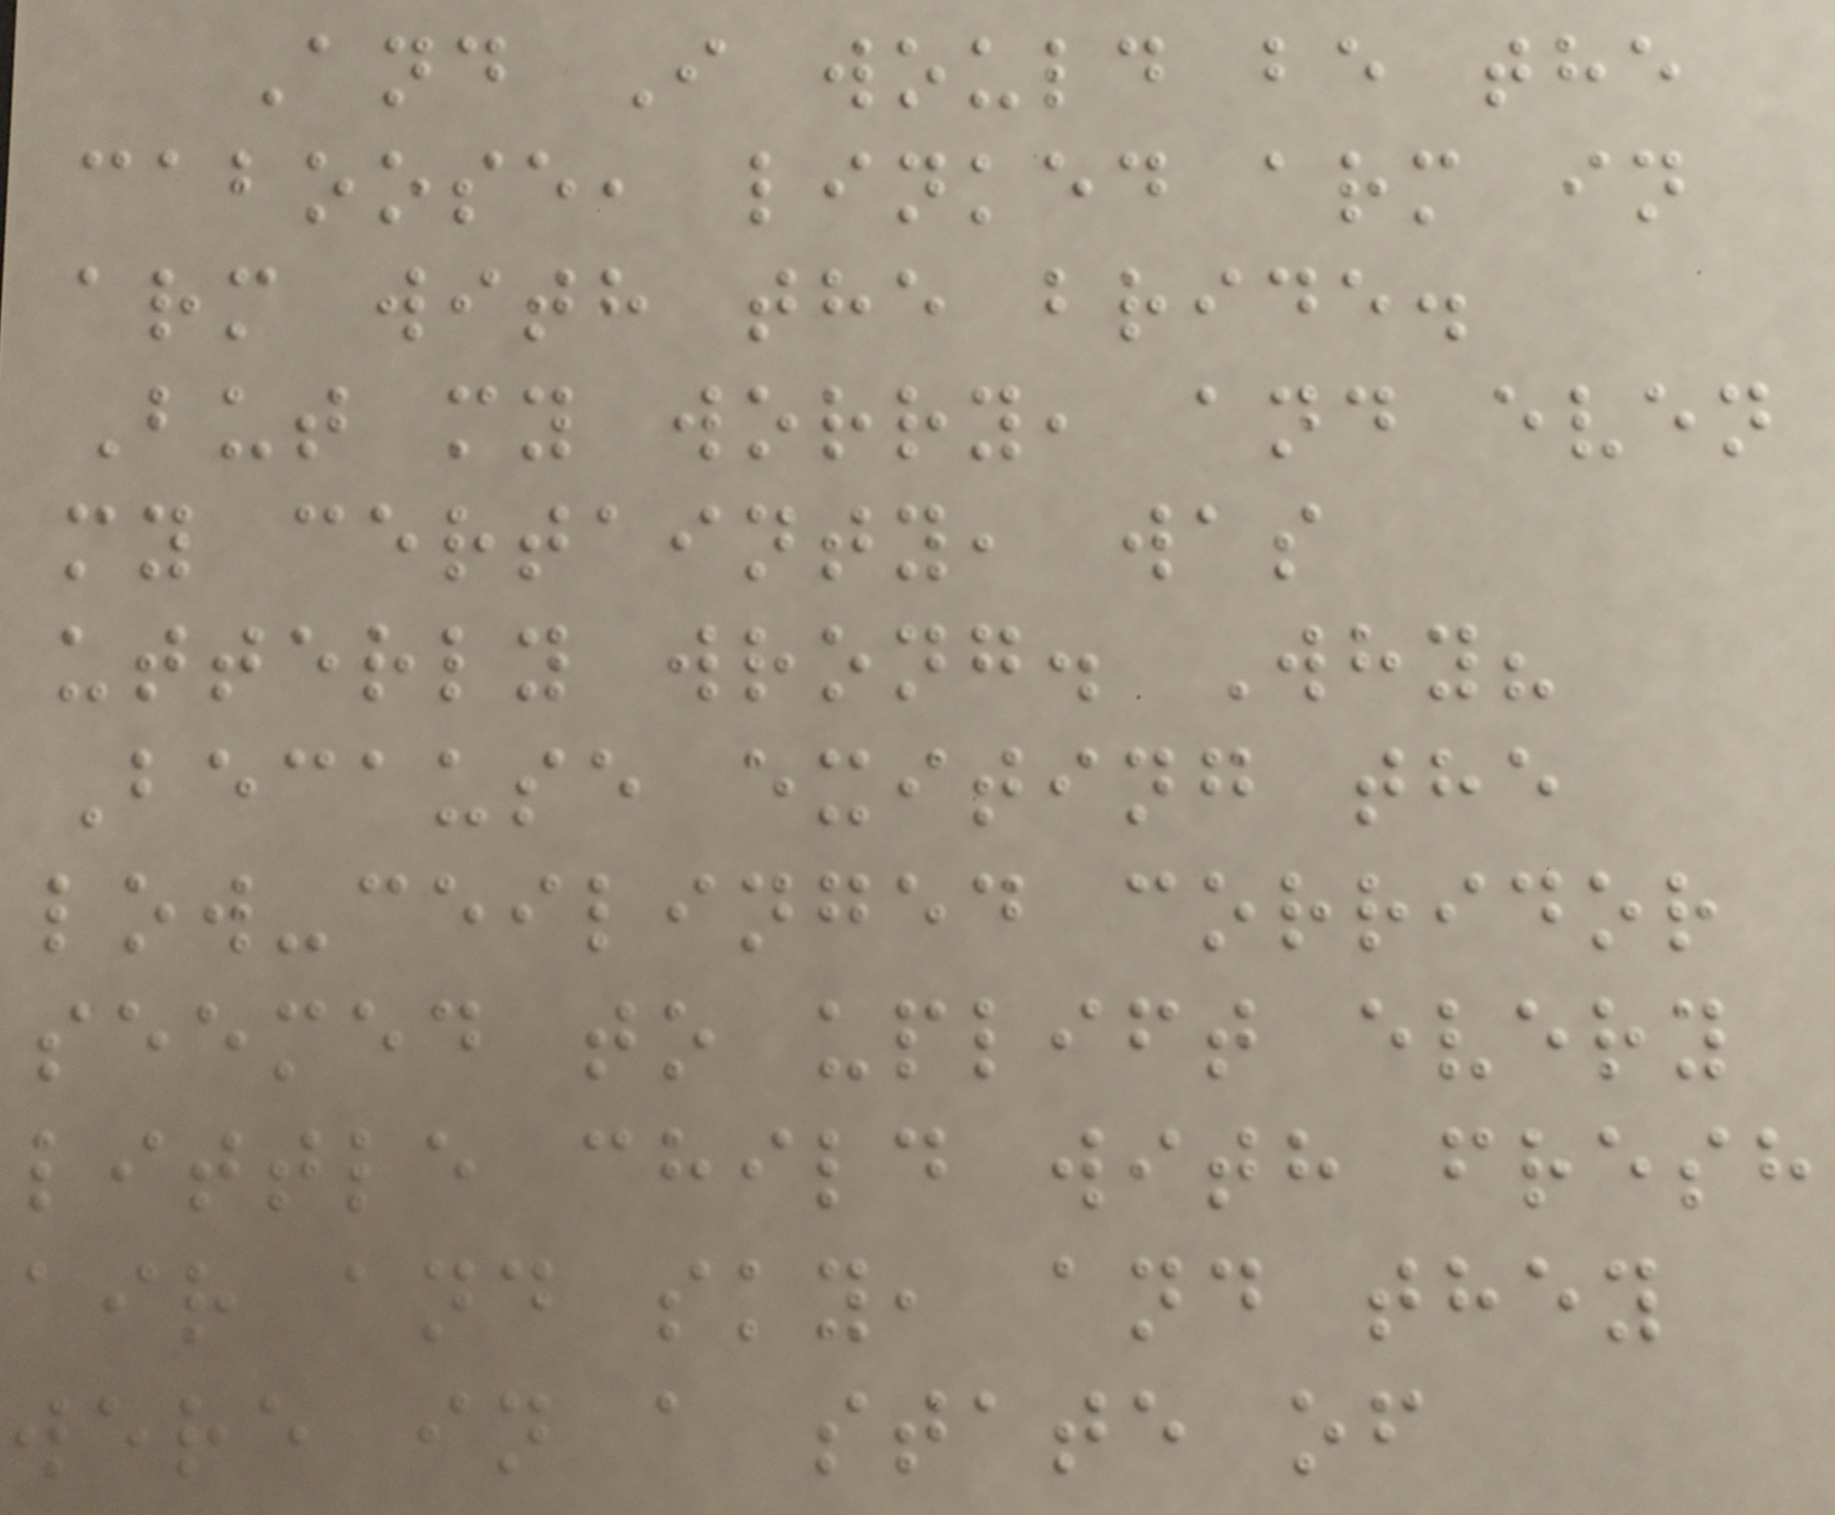And I would be the
caboose, linked arm in
arm with the bride.
But my worry, and even
my certainty, was
utterly wrong. Why?
Because exiting the
low-ceilinged corridor
seemed to uplift every
little child with fresh
air and sky, and they
were in a state of
